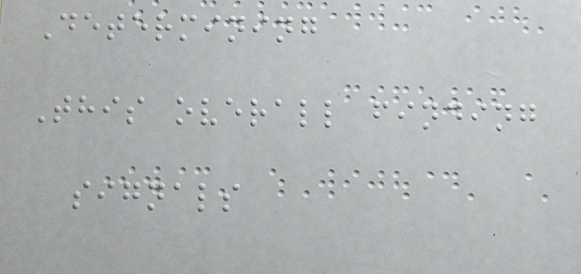Determining
This overall finding
signals
